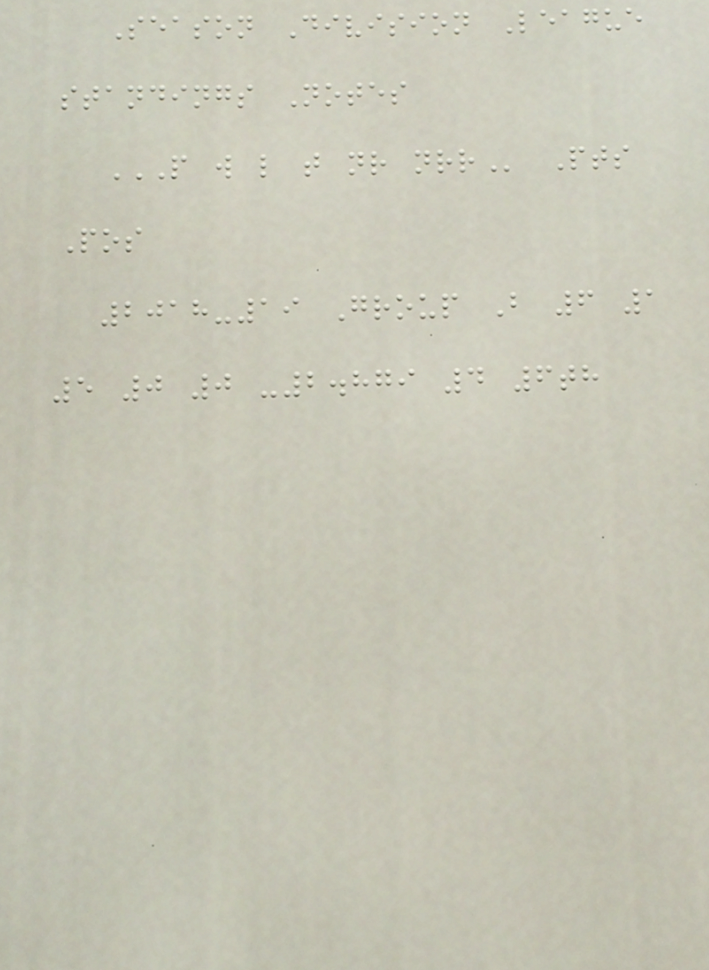Season Division League
standings Notes
P W L T NR NRR Pts
Pos
2018-19 Group B 6 1
5 0 0 -2.879 4 6th
